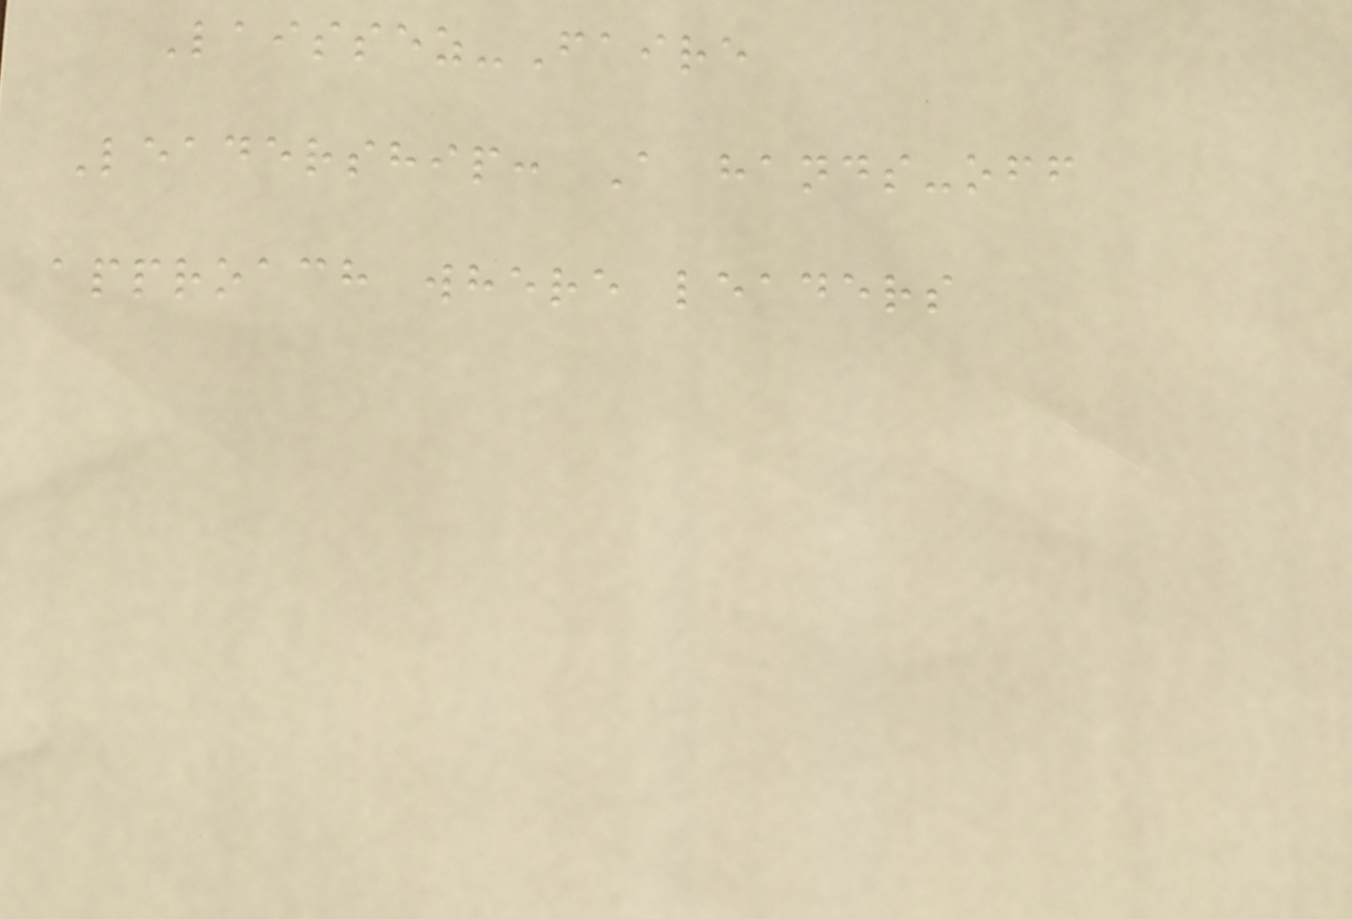Laissez-Faire
Leadership: A hands-off
approach where leaders
